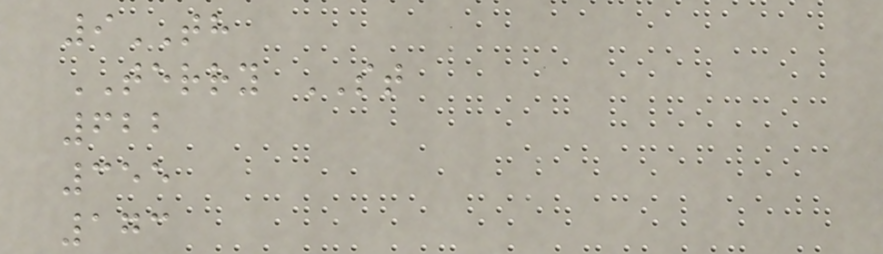9TH
TERRY ST
622
355
173
